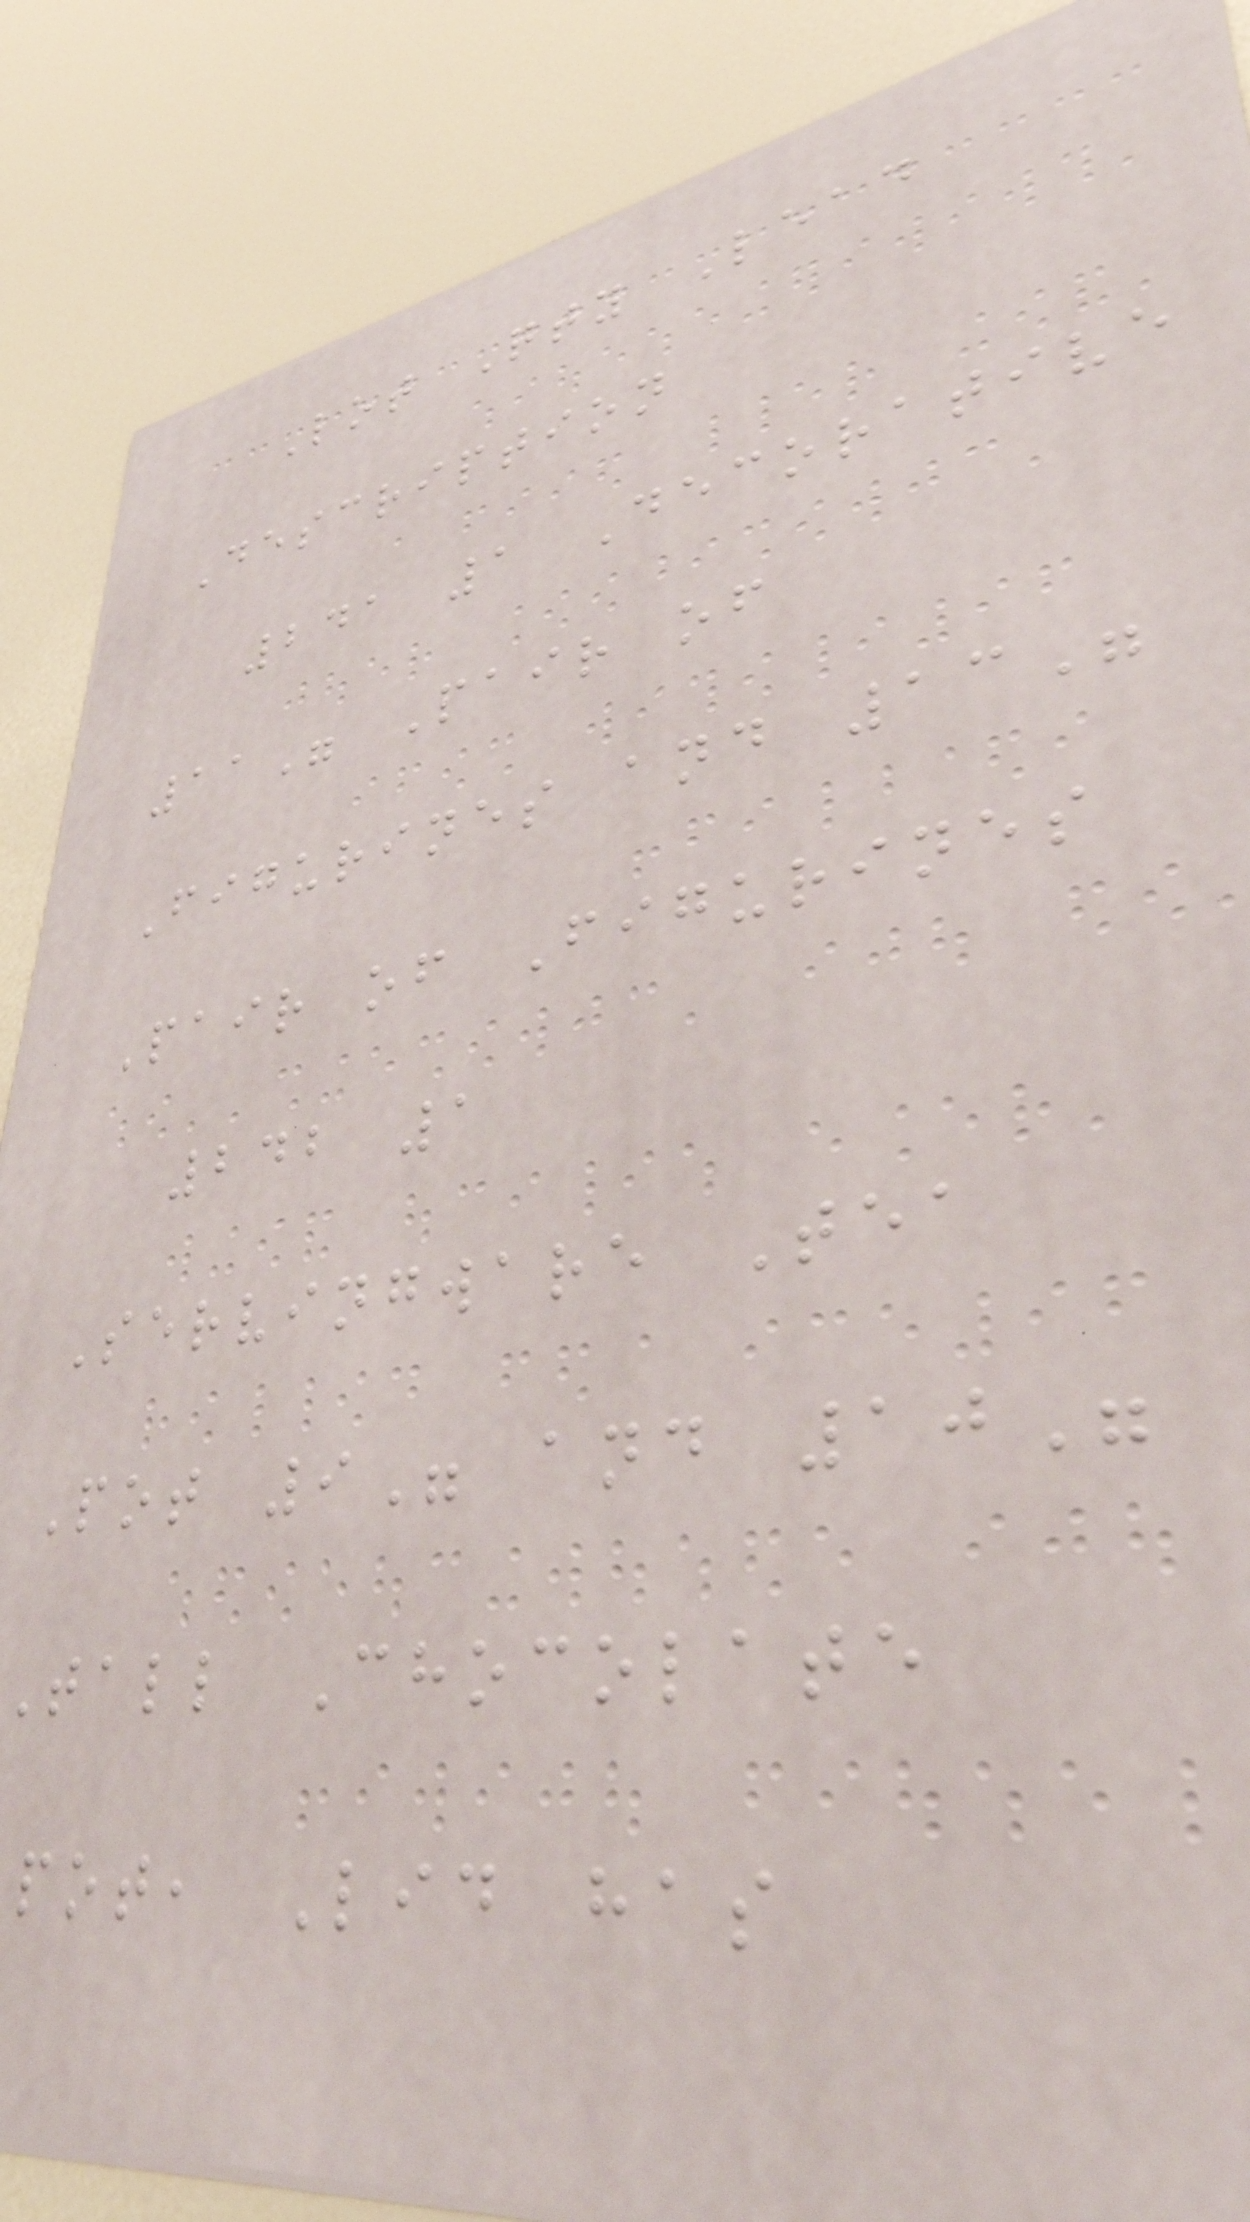Lot Qty Lead
Description
241 1 Decorative
11" Pair of
Figurines and 13"
Pair of Figurines
242 1
Servingware Tea
Pot 9" and 10"
Tall Chocolate
pot, Lid has
